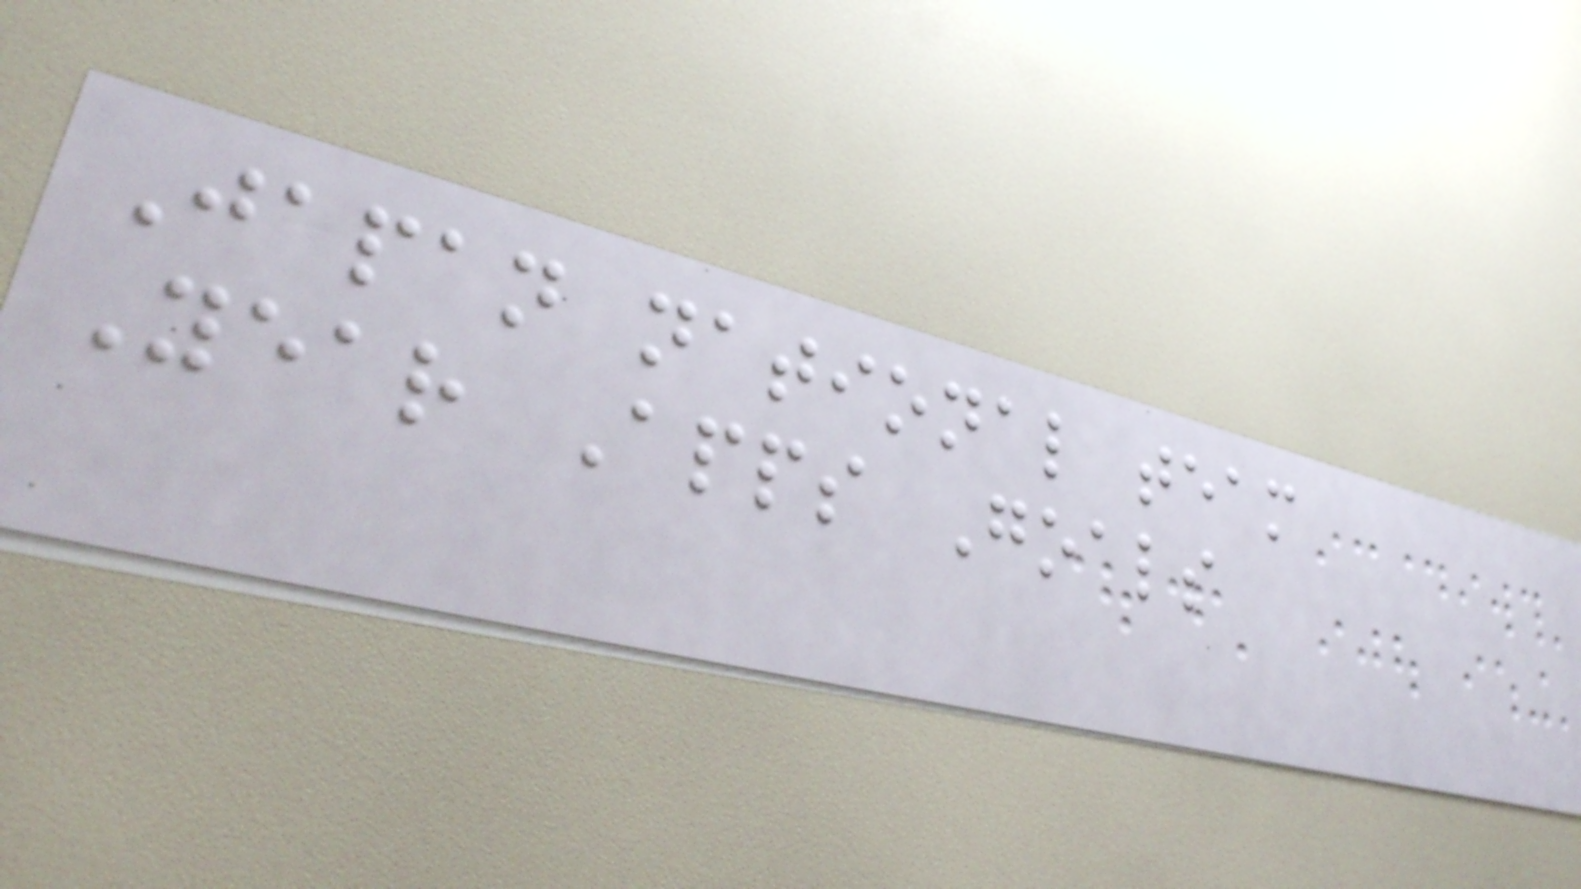Japan national team
Year Apps Goals
